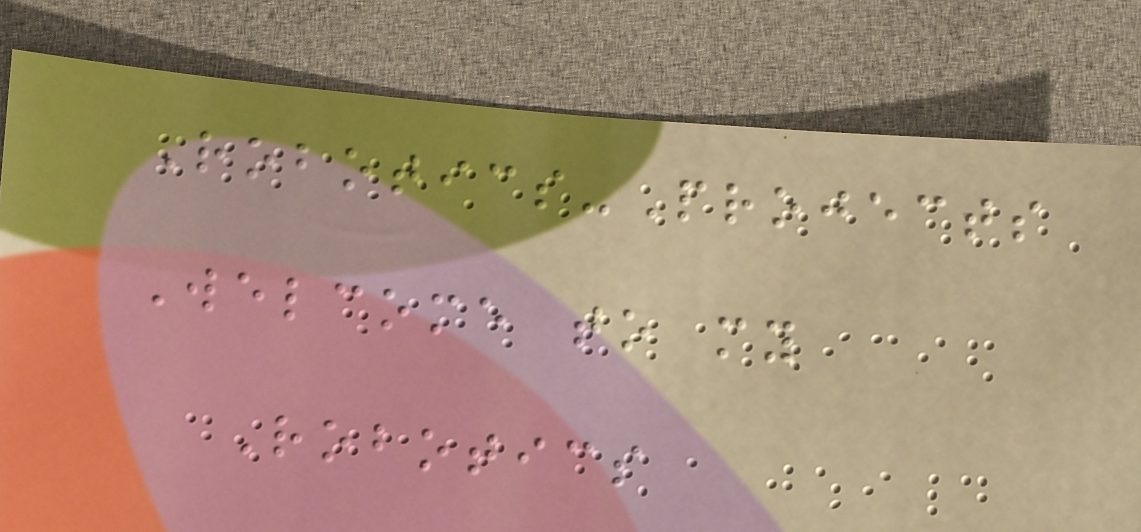Robotics-Projects
Welcome to my
Robotics
